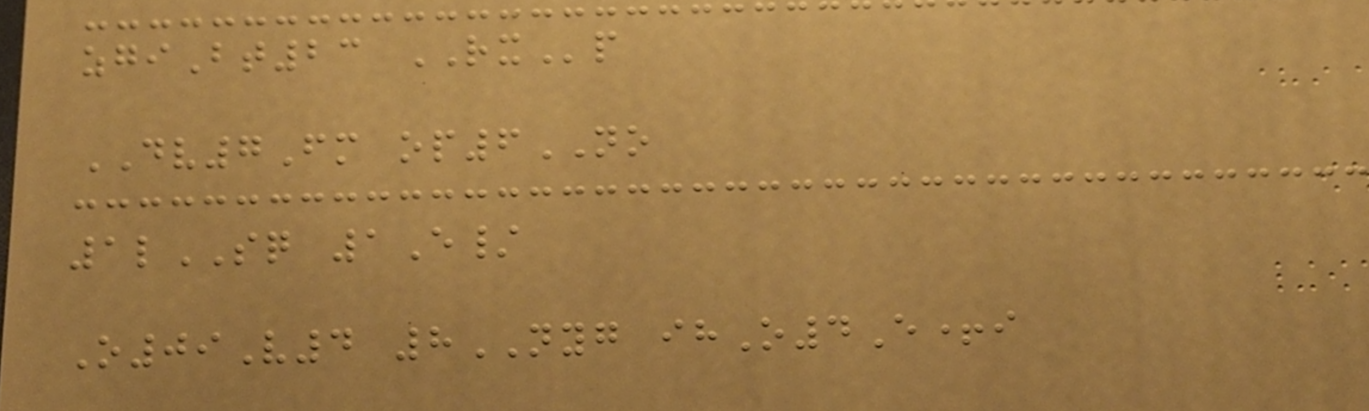zgiBt23 RXp
DV7Fm op6NO
1lSQ 1E/
O09V4 8NYG ihO4E+i
